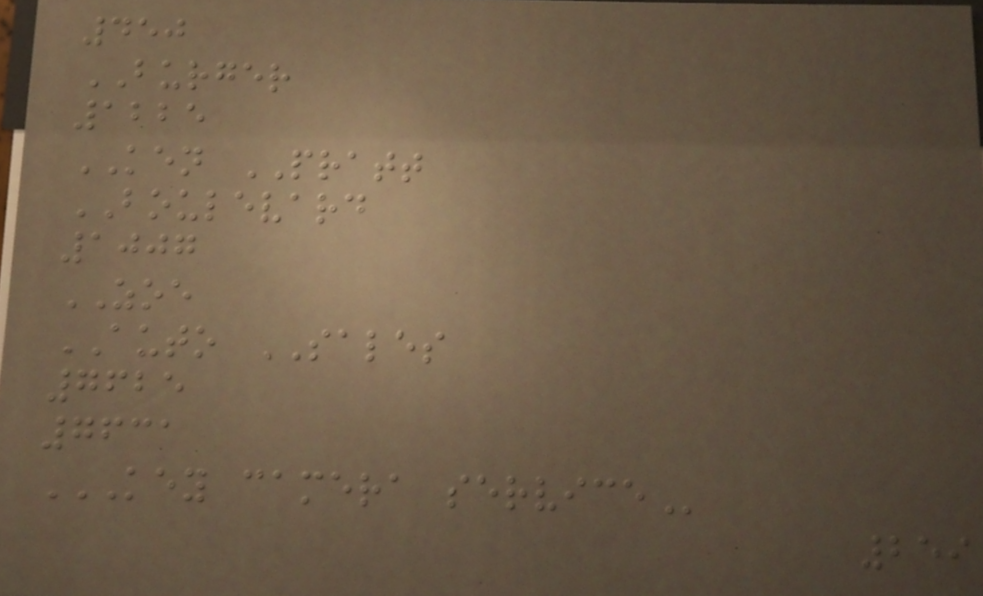450
BURGER
1225
KEN PRATT
BOULEVARD
1007
ZOE
AUTO SALES
7625
7631
KEY CAMERA SERVICE
259
